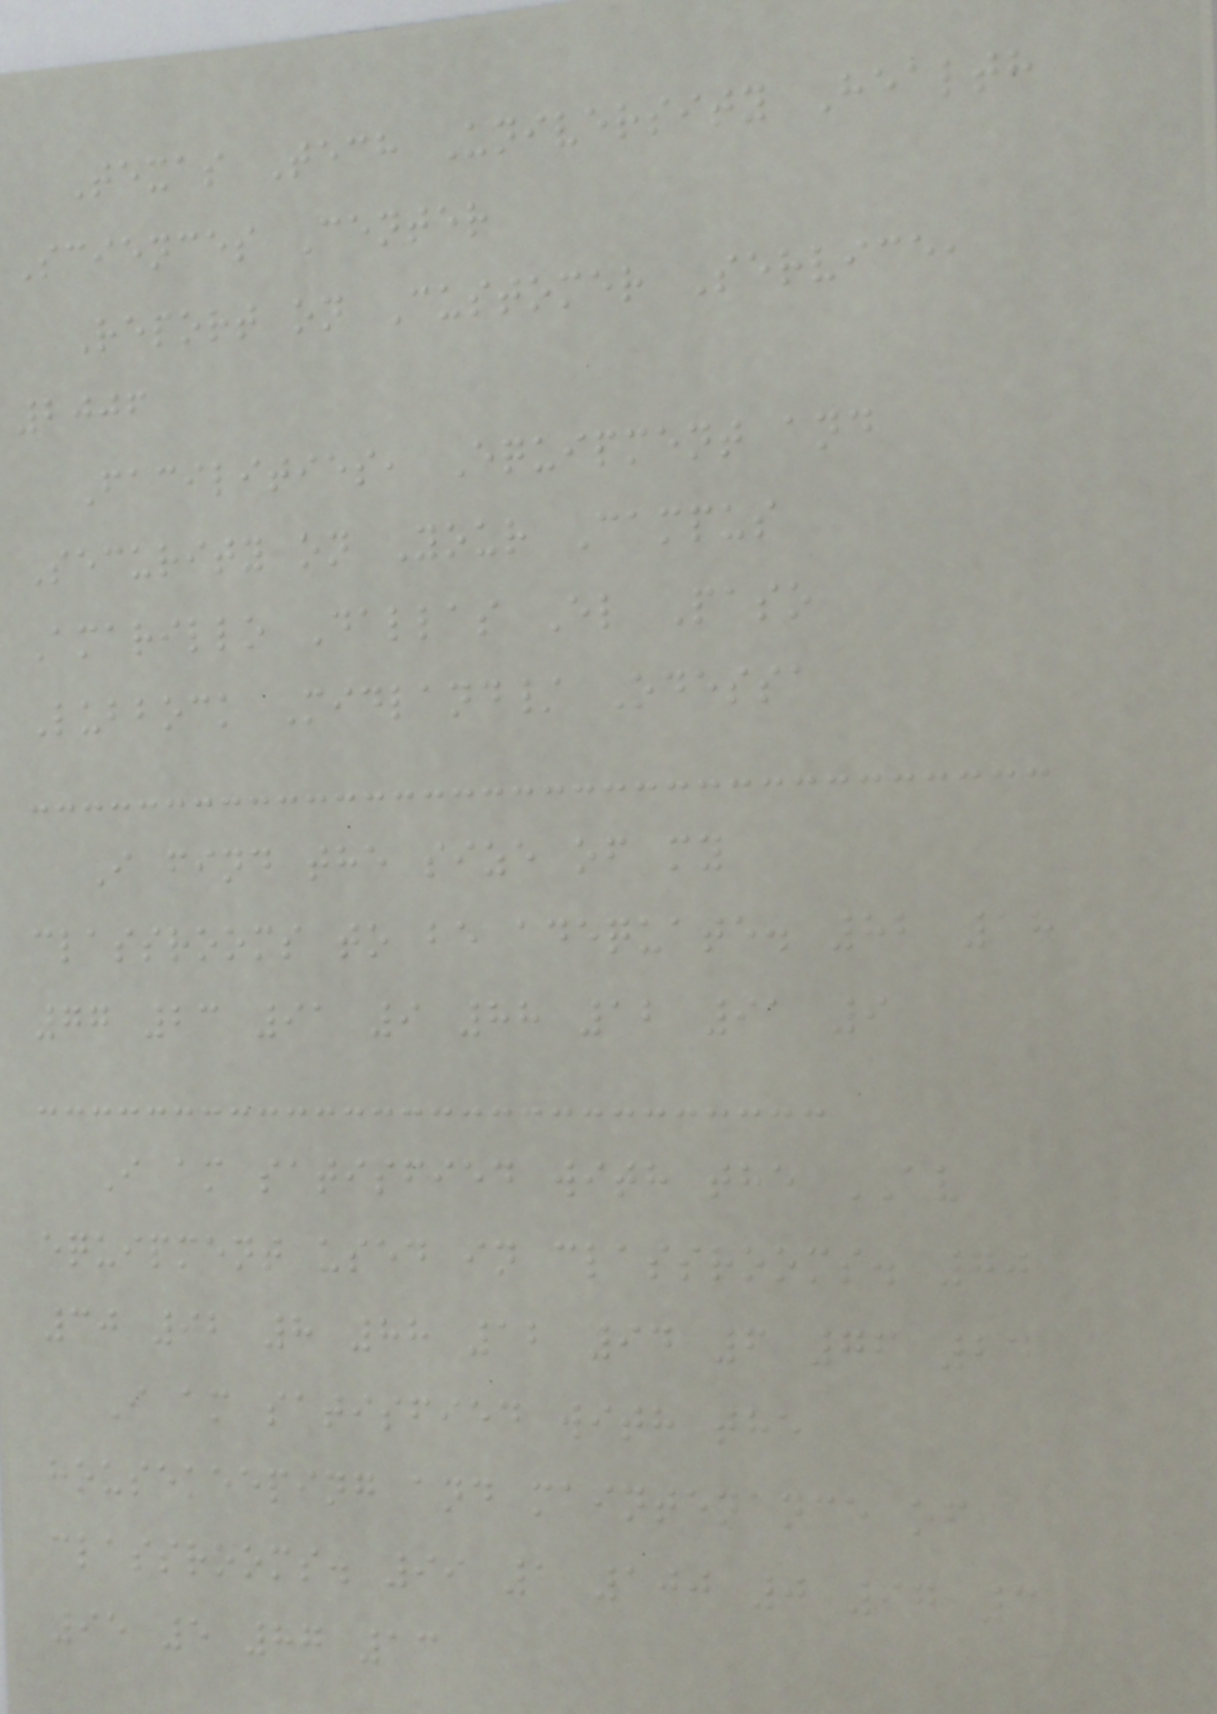Texas Tech University Health
Sciences Center
Report on Customer Service,
2006
Facilities, Equipment and
Security on Your Campus
Amarillo Dallas El Paso
Lubbock Midland/ Odessa
I find the size of my
classrooms to be adequate. 82 18
77 23 91 9 88 12 91 9
I am satisfied with the AV
equipment used in classrooms. 70
30 92 8 88 12 94 6 76 24
I am satisfied with the
housekeeping and maintenance of
classrooms. 99 1 100 0 97 3
95 5 87 13
